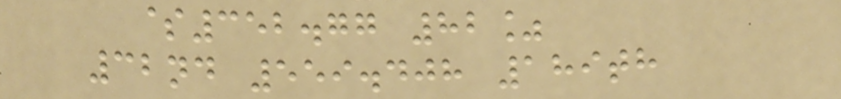$352.77 82%
32nd 559.408 189th
